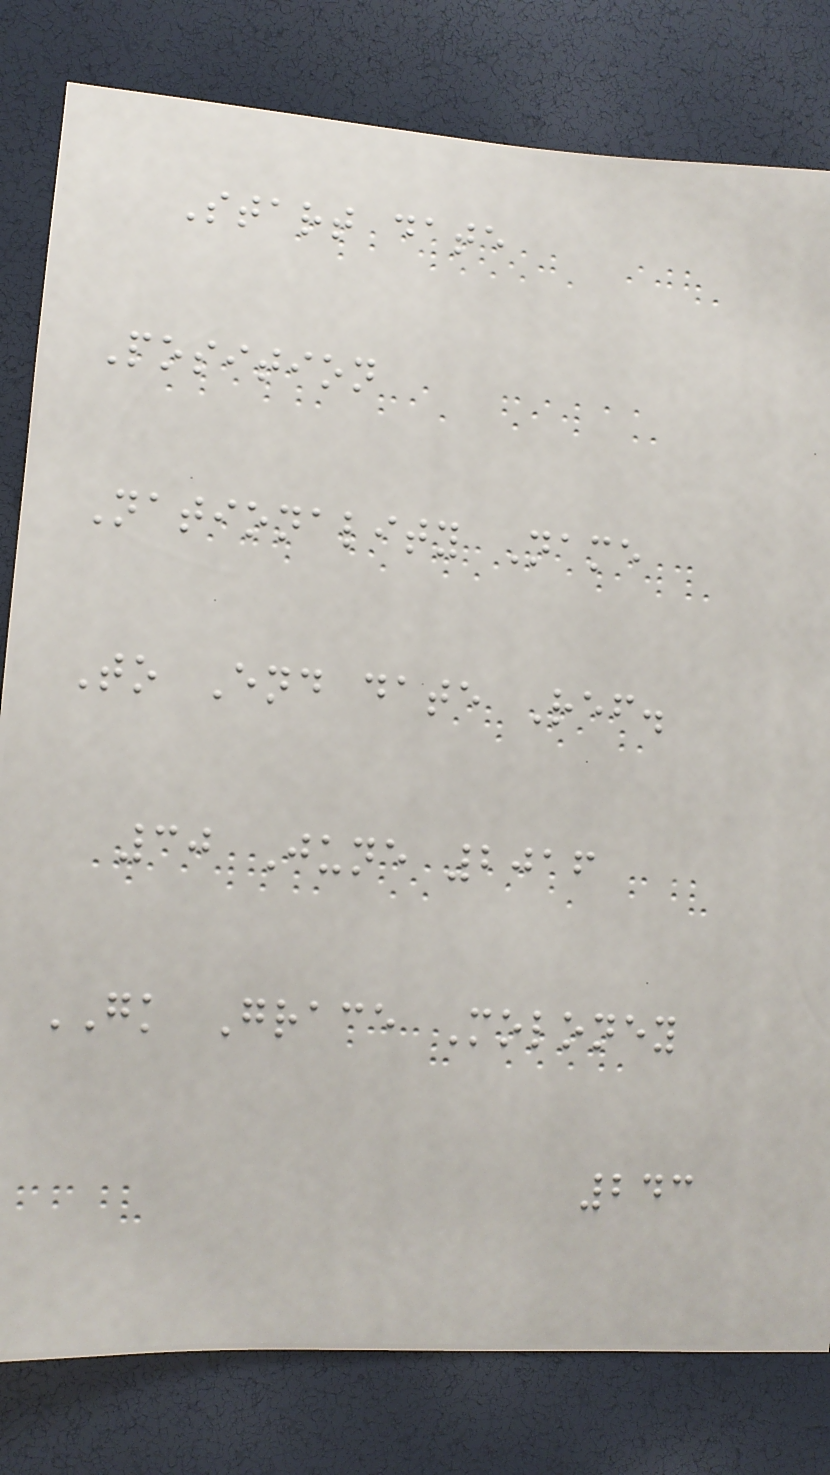Start date
Position
Nationality Name
To End date Ref.
30 June 2016
GK Grace Moloney
243
